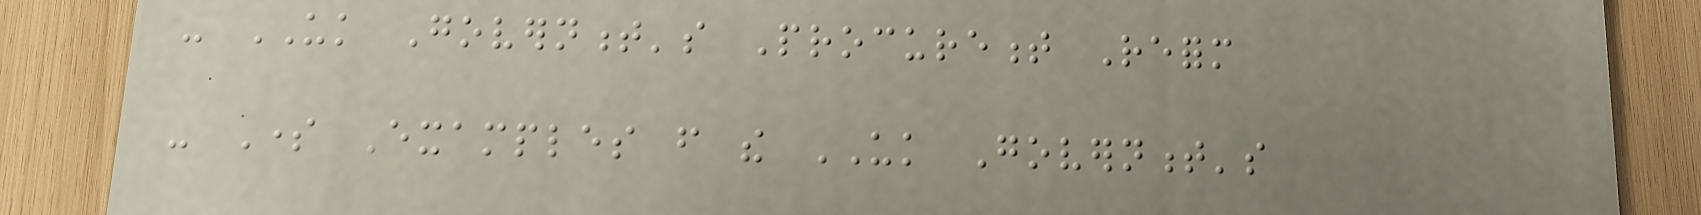- UK Government's Procurement Reform
- Some Examples from the UK Government's
